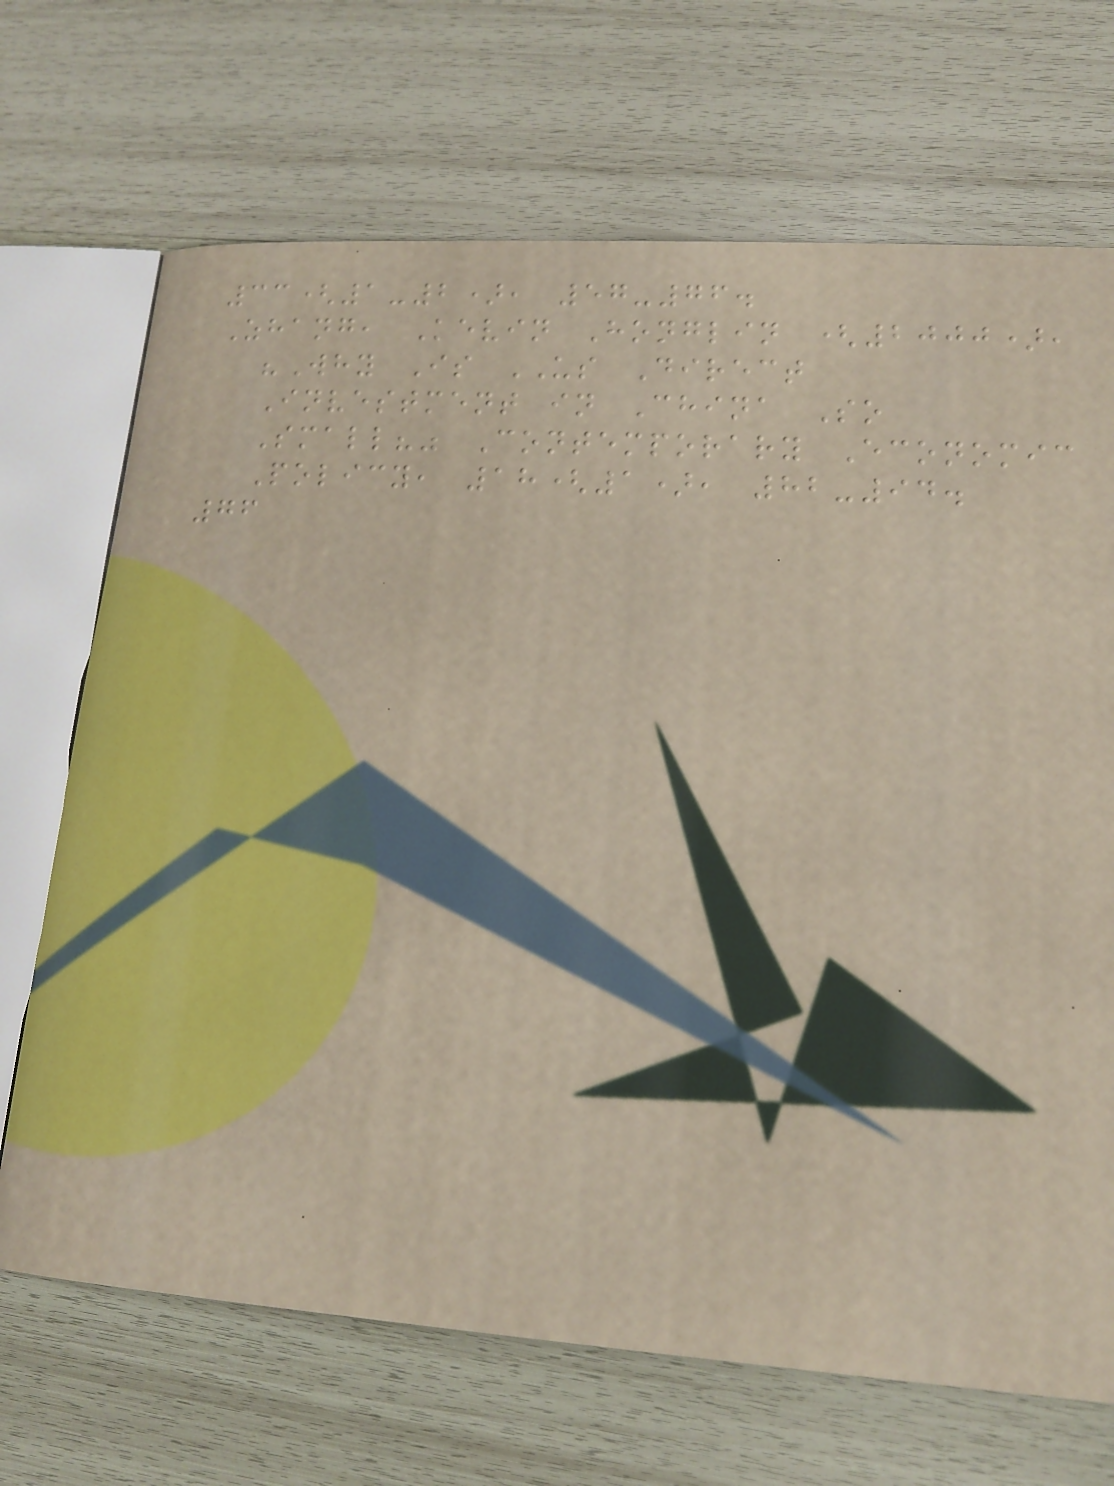33(1-2), 57-76.
Zhang, Kevin Honglin (2000),
"Why Is US Direct
Investment in China So
Small?" Contemporary Economic
Policy, 18(1), 82-94.
76
